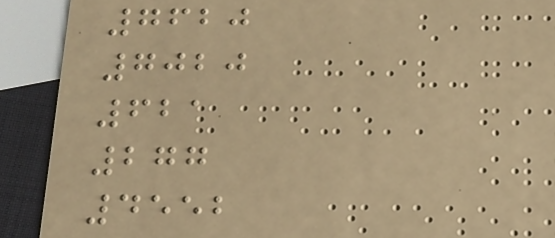7620
7020
621
277
4552
